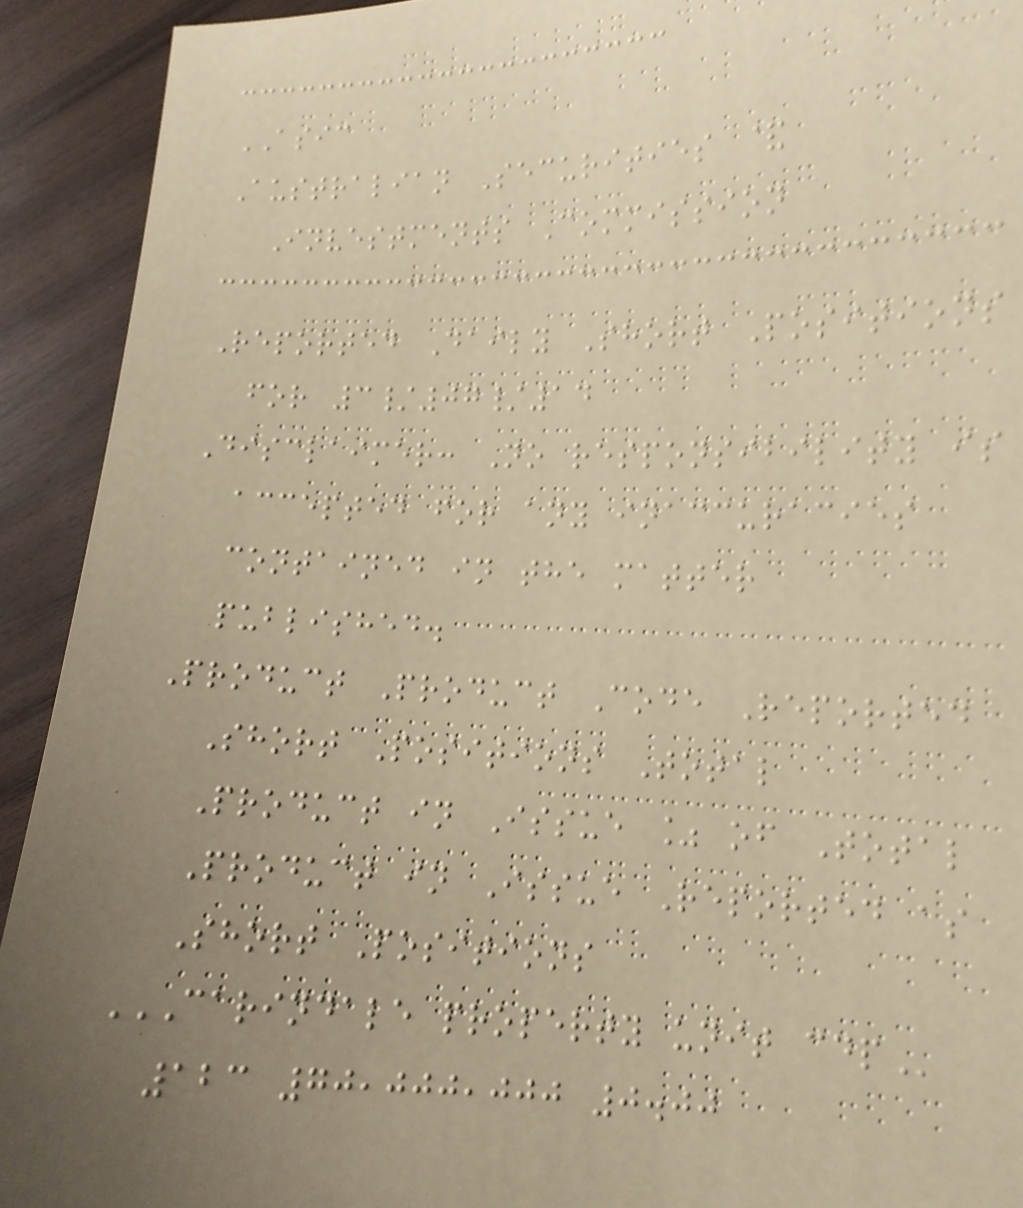ASIC
Australian Securities &
Investments Commission
Reported Daily Short Positions
for 3/07/14
Disclaimer: No responsibility is
accepted for any inaccuracies
contained in the matter
published.
Product Product Code Reported
Short Positions Total
Product in Issue % of Total
Product in Issue Reported as
Short Positions
CARINDALE PROPERTY UNIT CDP
123 70,000,000 0.00
